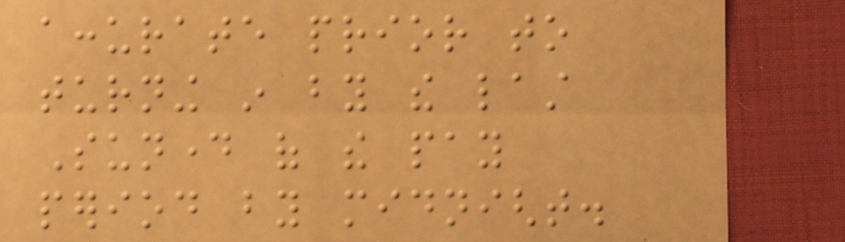accurate prior to
turning in by the last
Sunday of the pay
period by midnight.
